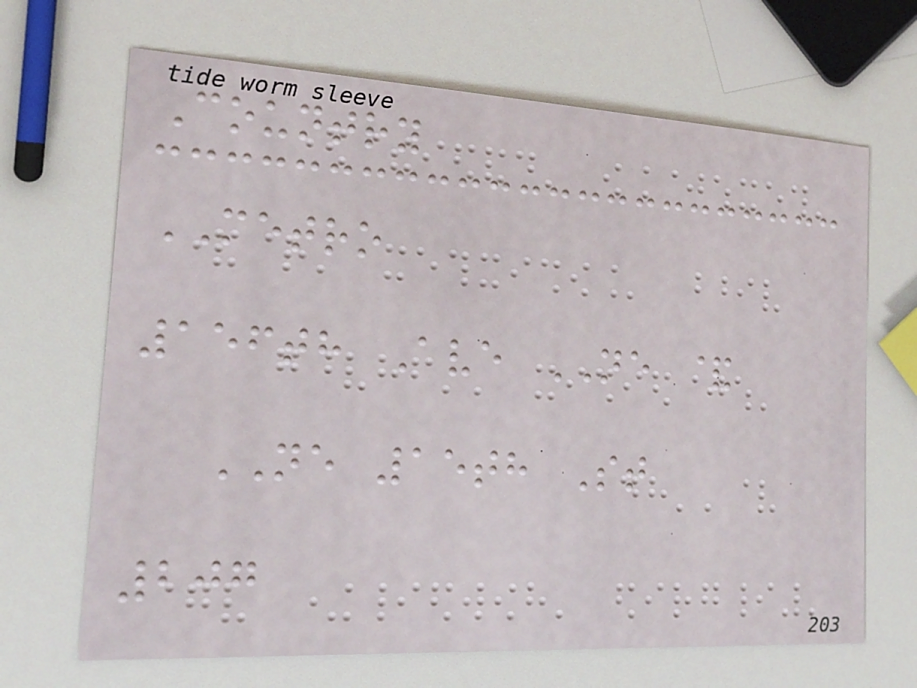Country
METRO
156th Ave NE &
NE 15th St
207
